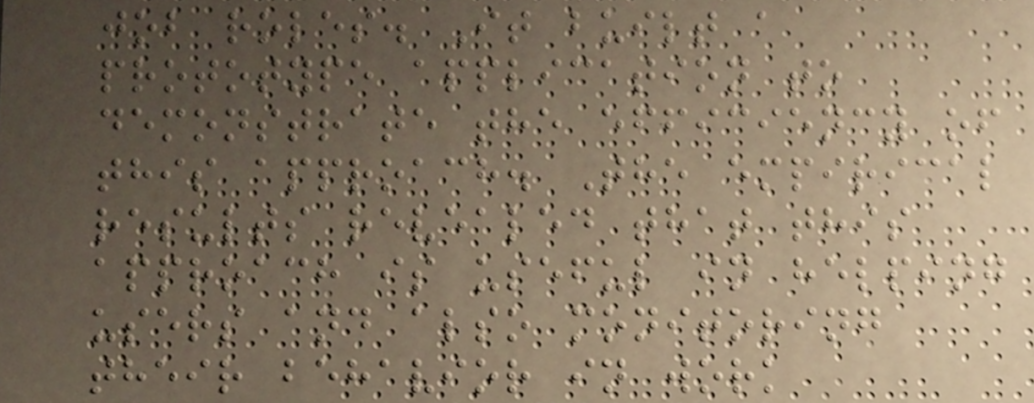job roles. It built a
prototype application to
demonstrate the efficiency of
this approach. The empirical
results revealed that this
approach is useful in helping
users and also monitoring
their behavior in work
